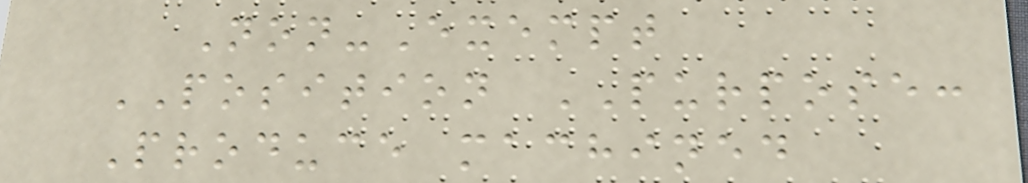Non-Exempt
POSITION PURPOSE:
Produce machined
